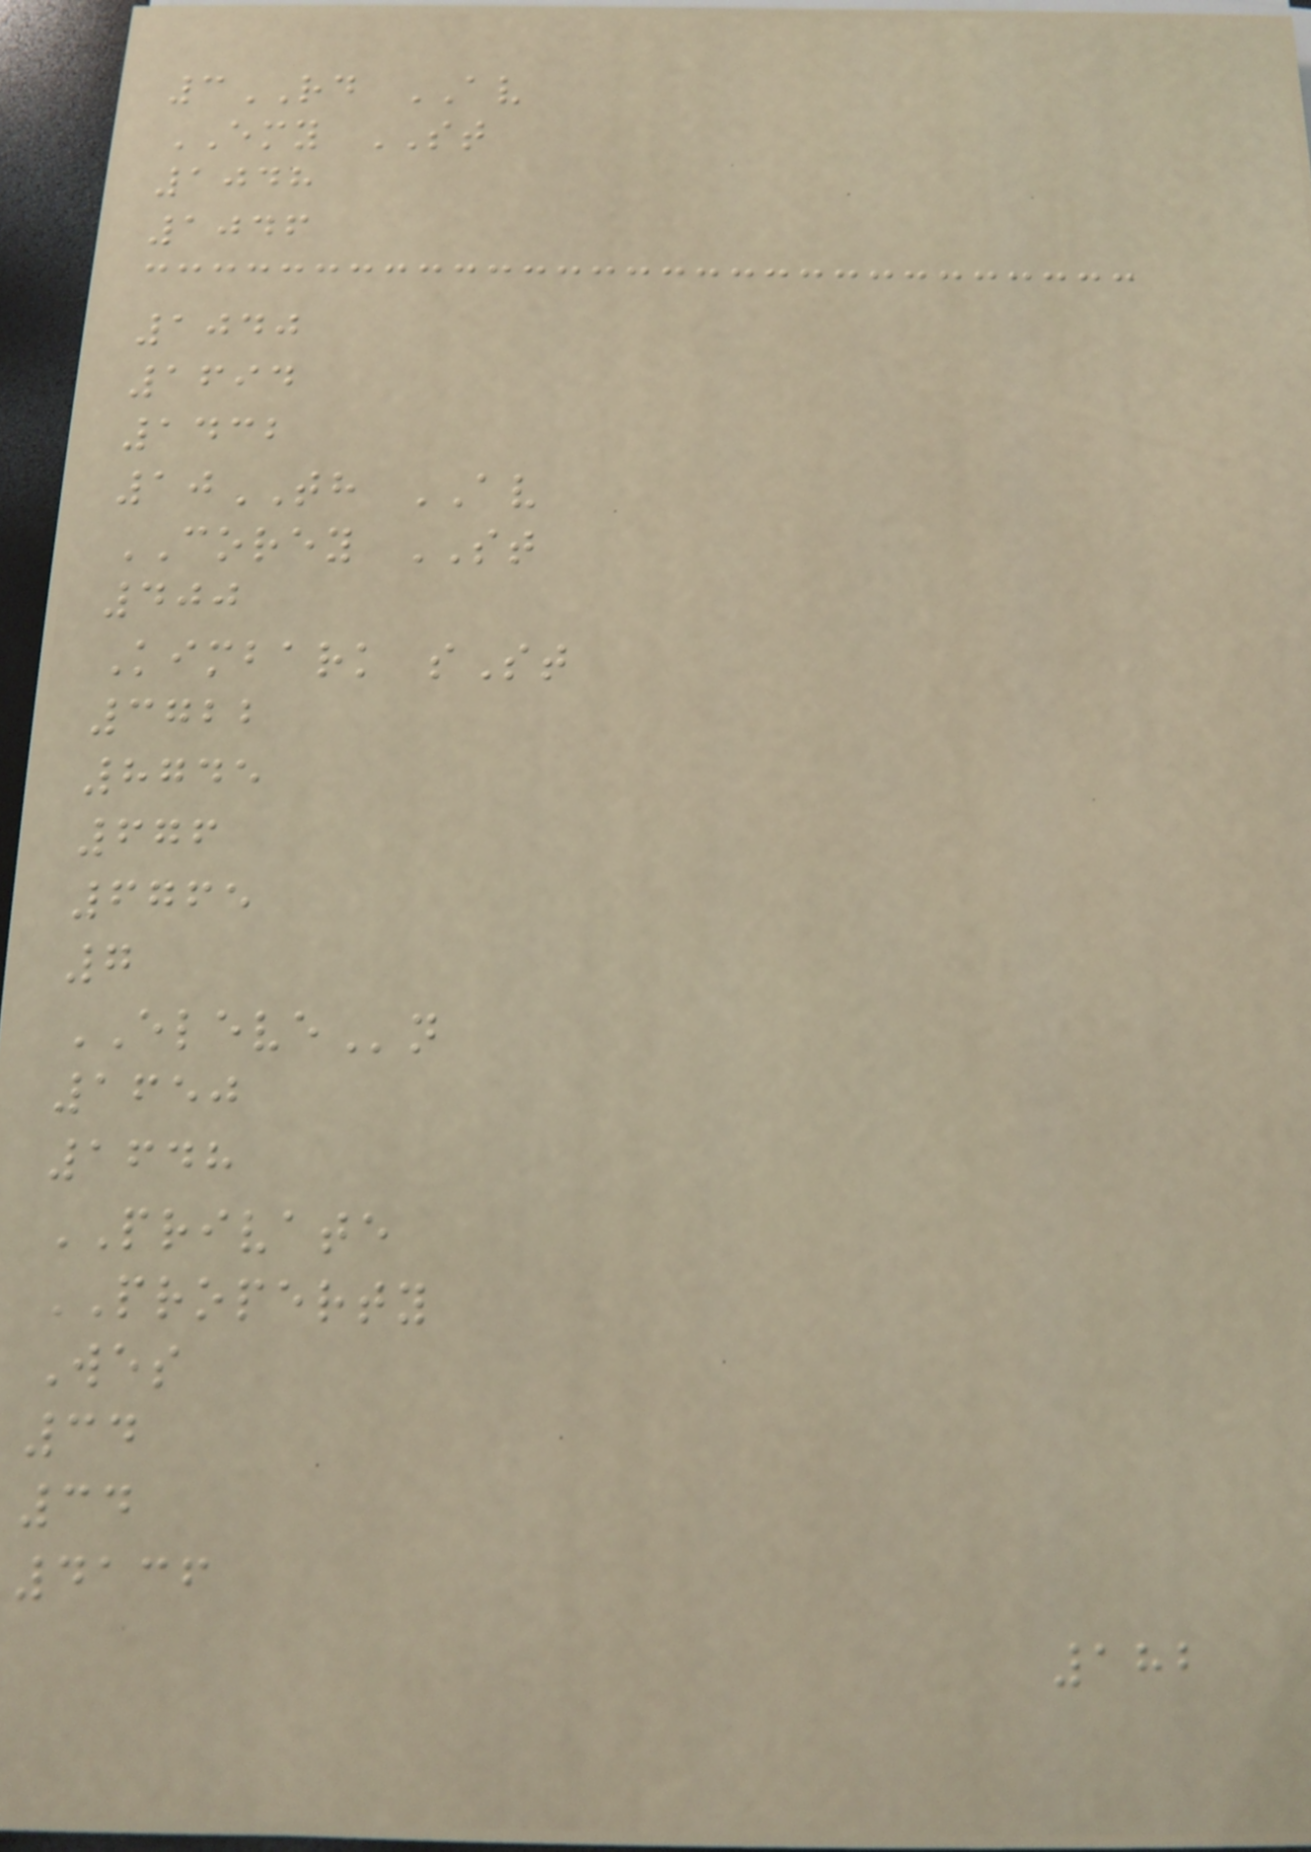3RD AV
EMY ST
1048
1046
1040
1694
1432
10TH AV
COREY ST
400
Kimbark sSt
3722
8745
676
6765
7
ELEVEn
1650
1648
PRIVATE
PROPERTY
Wes
34
34
4136
182
